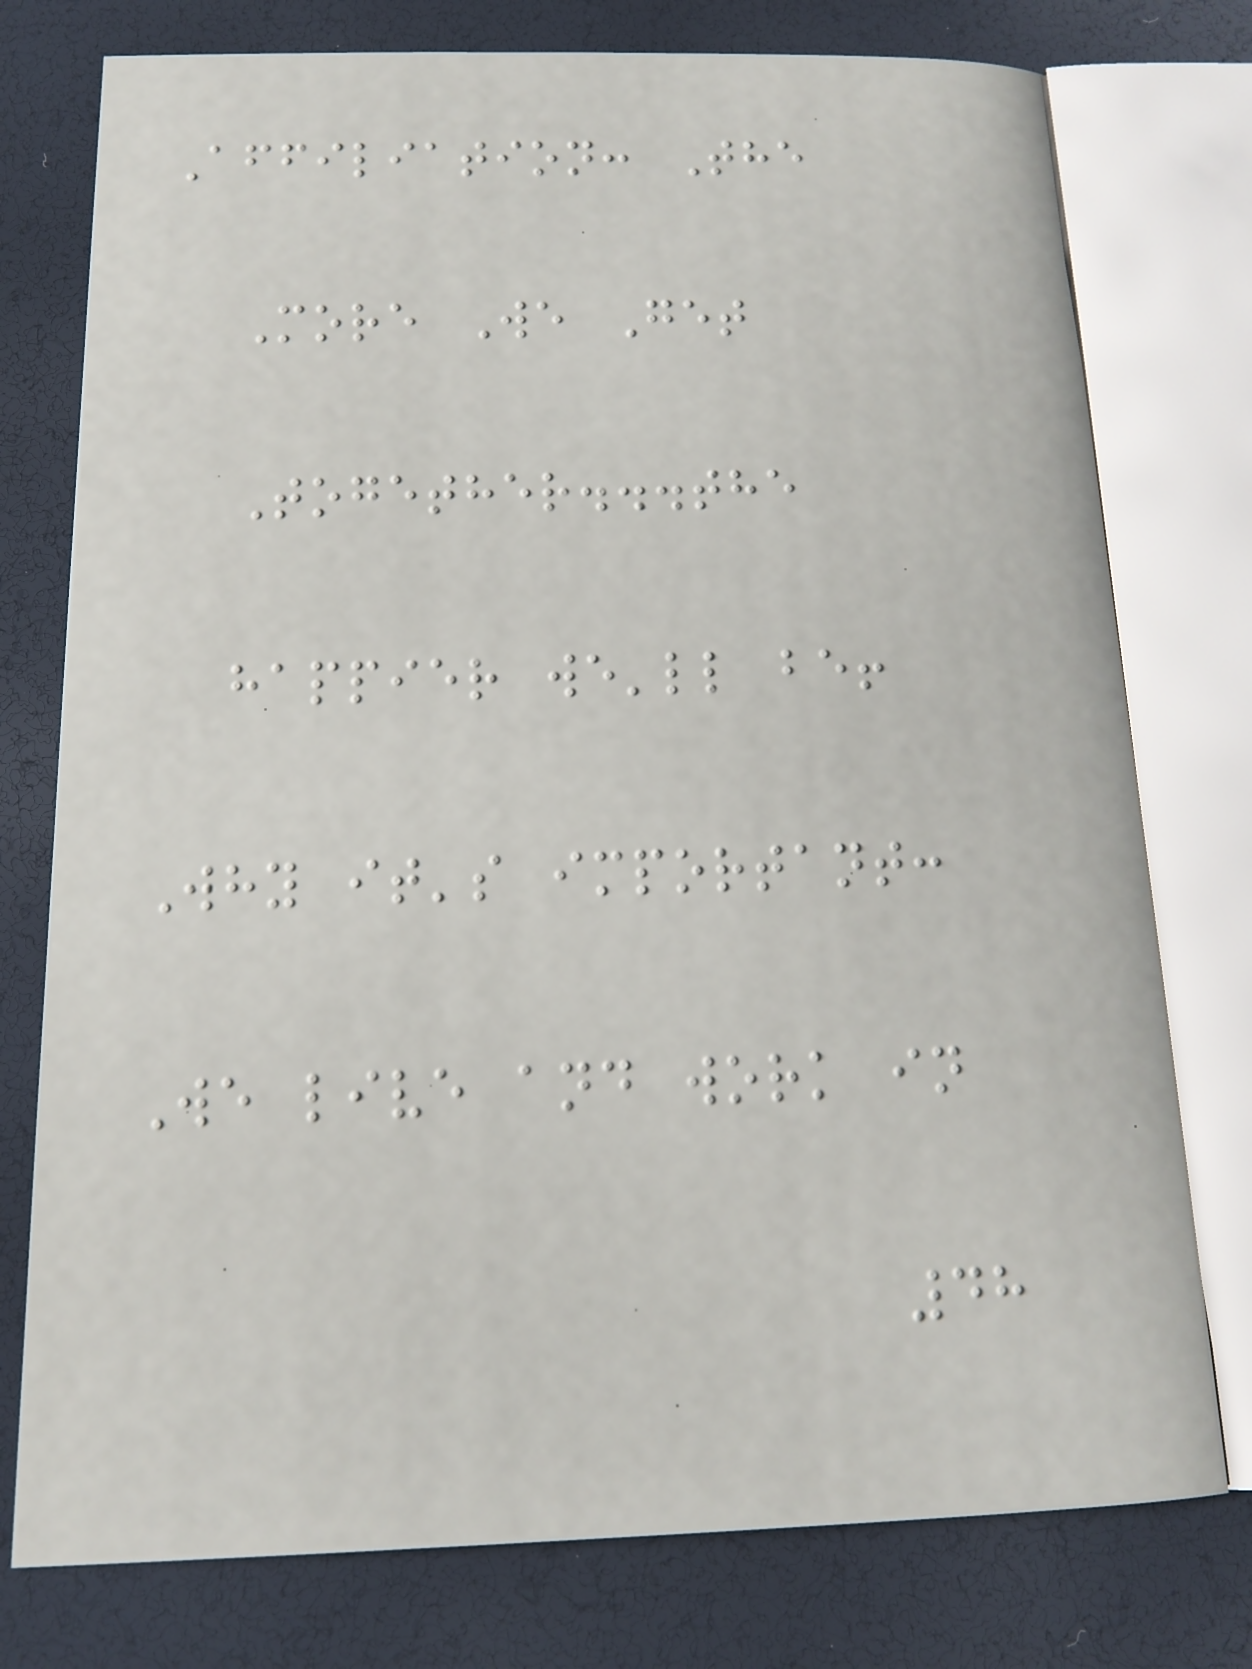Affiliation: The
More We Get
Together...the
happier we'll be!
Why it's important:
We live and work in
48
